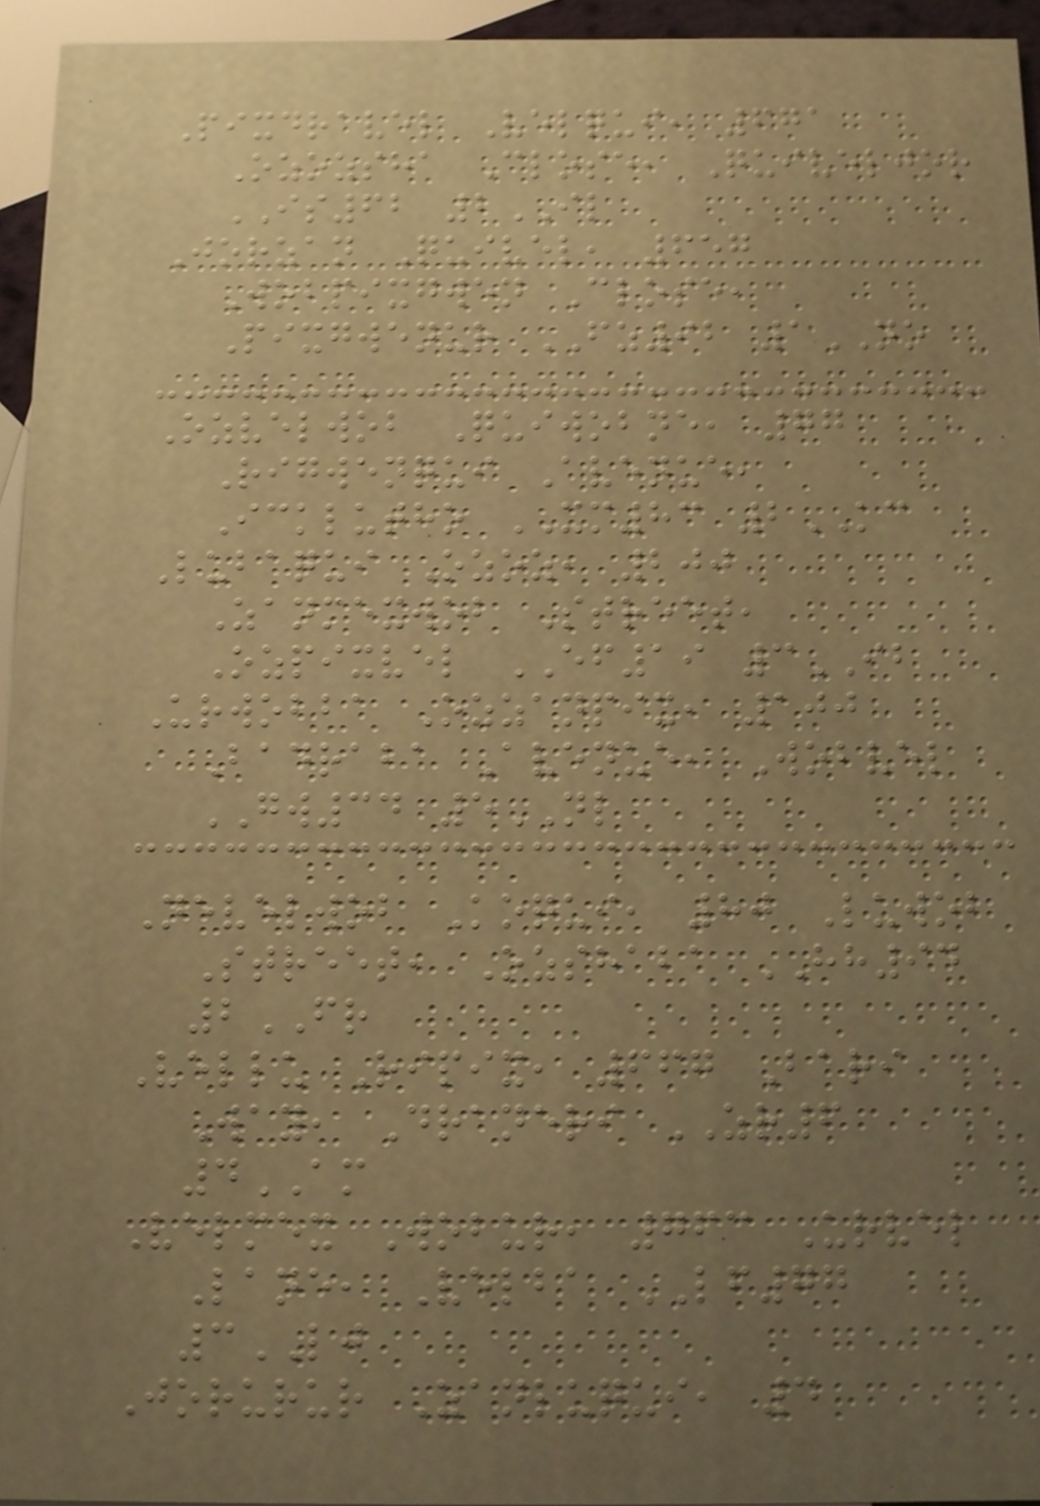Pixdravel Velqui, 671
Ozozsha Close, Quiveljor
IS62 2IL
Jorzan Quivel, 657
Wobpixgwen Close,
Pixgwenur FZ92 1NO
Ozvelwob Quiwobne, 77
Rigwenqui Avenue,
Icklutho XM83 2KC
Lubaqui Ozoz, 200
Zanmexwob Street,
Ozpixvel EF19 3IB
Urwobba Ozzanpix, 100
Badraba Avenue, Wobvel
GW34 5NL
Nevelwob Koqui, 80 Luwob
Street, Ozshaba HH94
2FR
Vellu Ripix, 667 Bari
Way, Draneri ZR6
4AM
Velmex Wobur, 763 Urvel
Lane, Velba LF77
3LJ
Jorurur Zanluqui, 4
